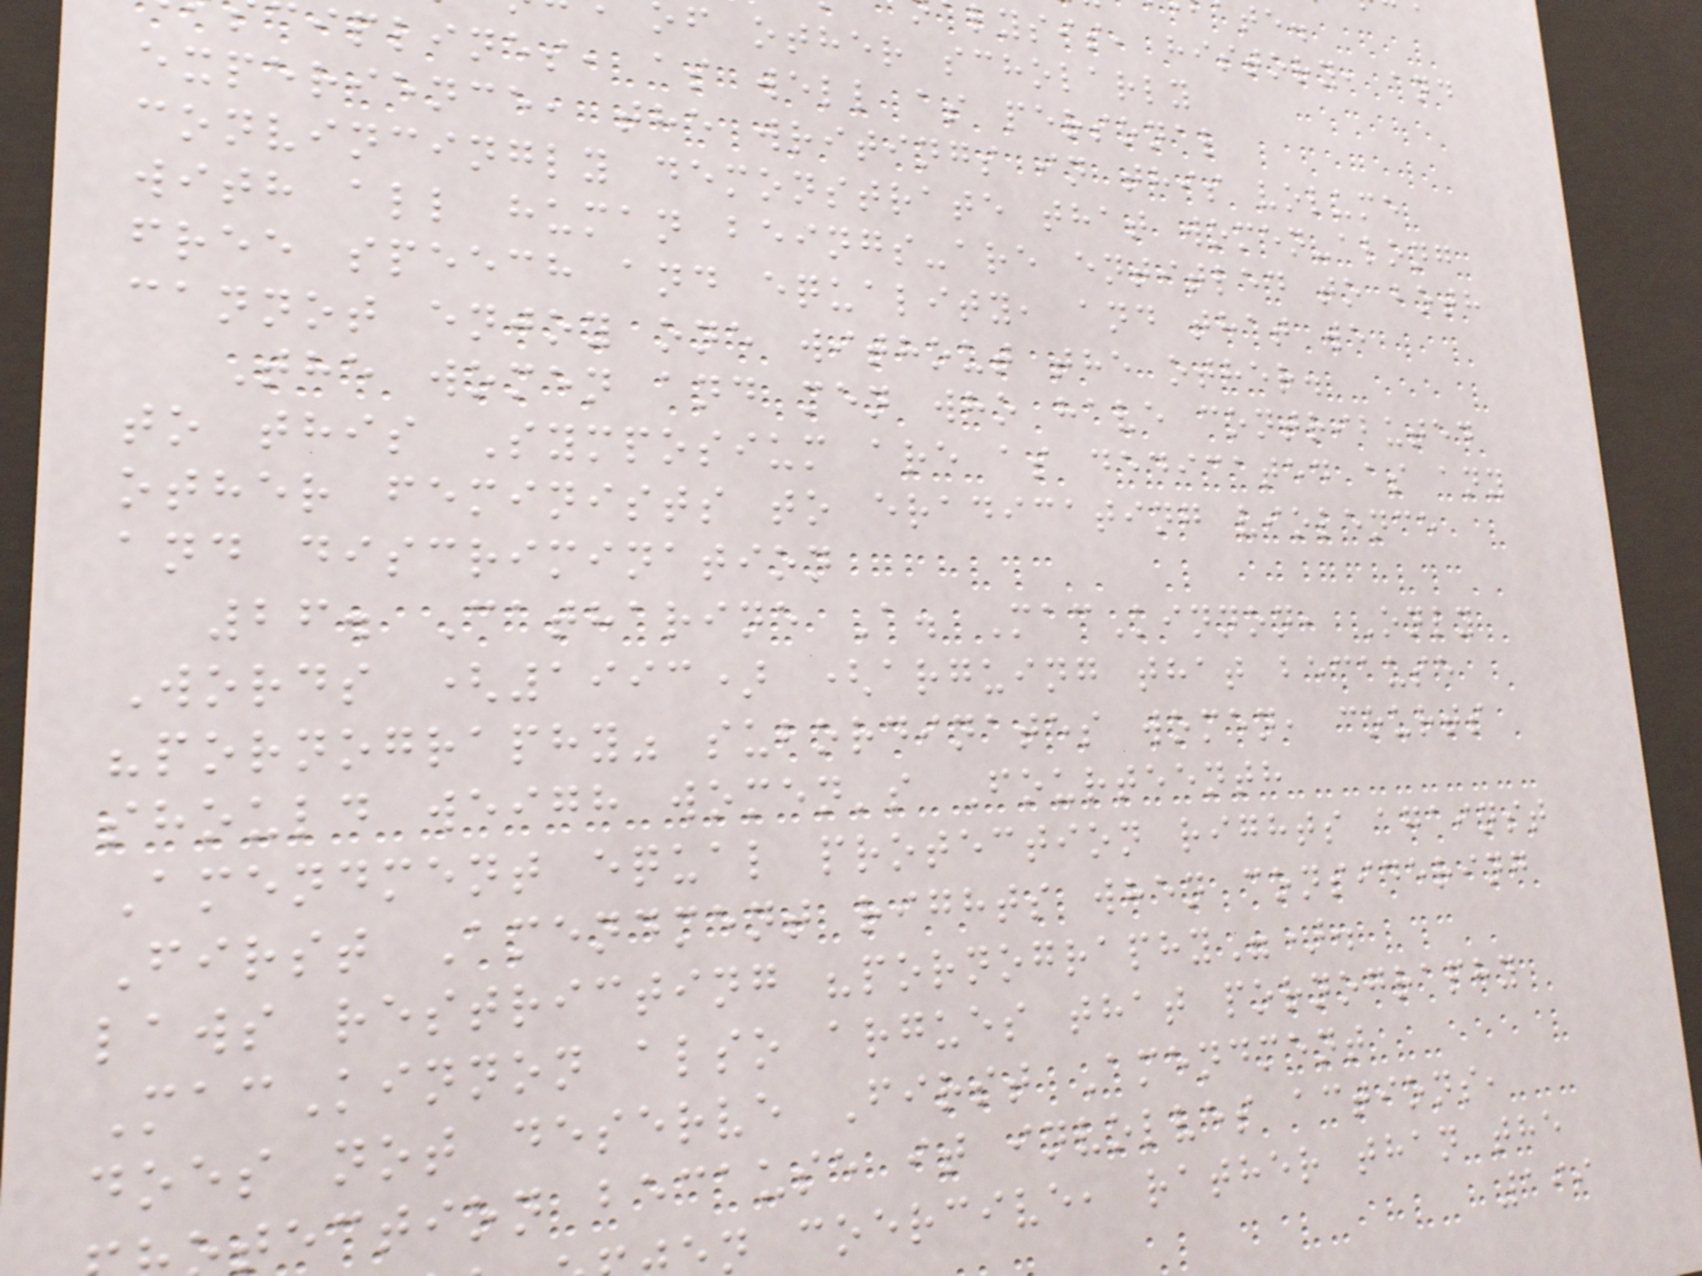lysis, history, and
f other scholarly
iplines, as well as personal
experience, the writings in this volume
convincingly demonstrate that women-along
with all human beings-are entitled to both
free speech and equality, and that we
cannot enjoy one without the other.
The women and men who have contributed
to this Symposium are as dedicated as any
other feminists to eradicating violence
and discrimination
26. Catharine A. MacKinnon, Only
Words (1993) (arguing that because
"pornography" subordinates women, courts
should weigh women's Fourteenth
Amendment equal protection rights against
First Amendment rights when considering
laws restricting "pornography").
MacKinnon also argues that pornography
does not deserve First Amendment
tection because it involves actions,
n coercive, rather than the
199
